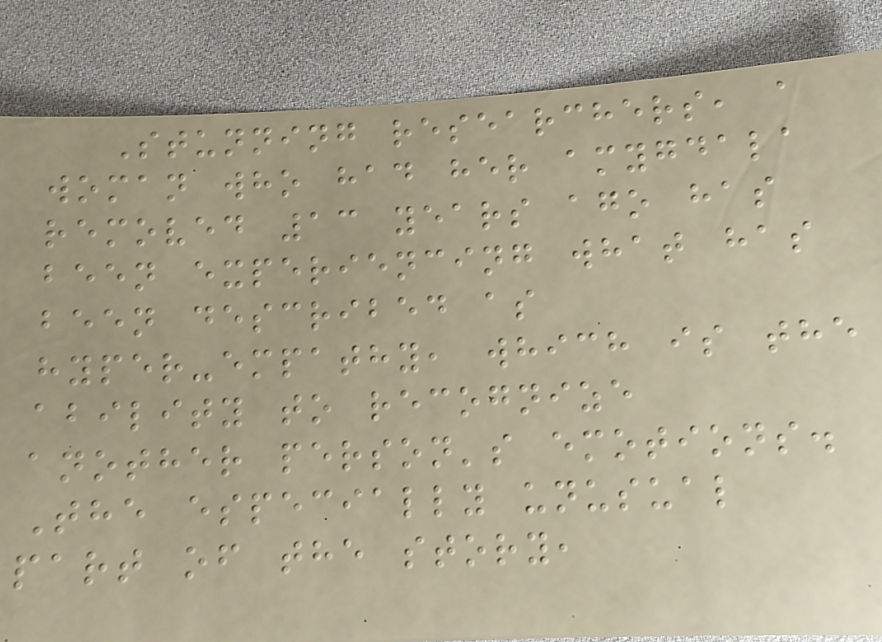Stunning researchers, a
woman who had her amygdala
removed 13 years ago has
been experiencing what has
been described as
hyper-empathy, which is the
ability to recognize
another person's emotions.
The especially unusual
part of the story,
